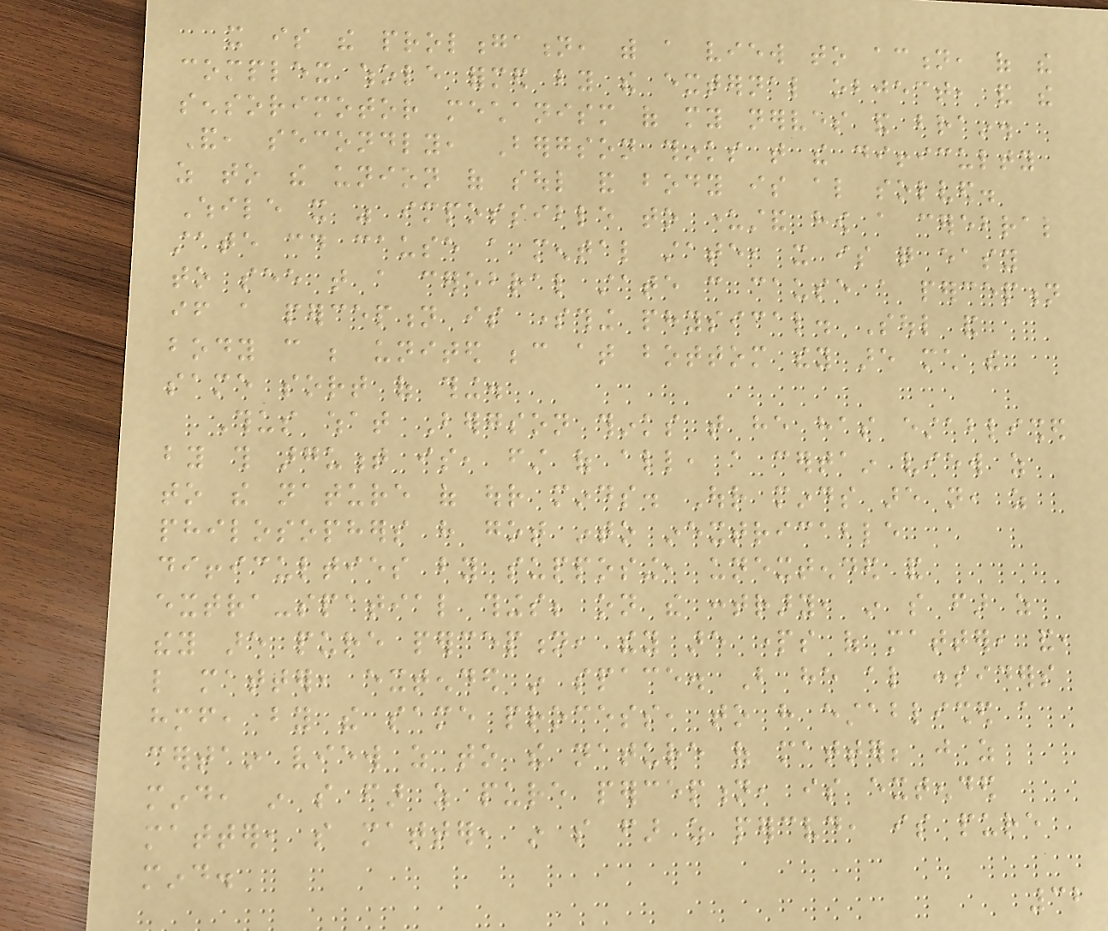it is the prolongation, with a view to action, of the
complex whole formed by the external object, and the
sensorimotor mechanism of my nerves and brain.
And, secondly, Bergson thinks that the difficulty
as to the union of soul and body is also solved.
While it was impossible to understand how a cerebral
state could cause a mental state, it is quite easy
to see that a cerebral state can cause a perception
if a perception is something physical. Soul and
body can be united because at bottom they are much the
same sort of thing.
Thus what Bergson thinks that he has established
by this argument is, first of all, a certain view as
to the nature of our minds. Our minds are not, as
philosophers have got into inextricable
difficulties by supposing, unextended and
extra-spatial things; on the contrary, in so far as
they are pure perception, they are parts of matter, and,
like matter, extended in space. But he also considers
himself, by the same process, to have established a
certain view as to the nature of matter; just as
mind, in so far as pure perception, is extended
matter, so matter, in so far as perceived, is pure
mind.
32
